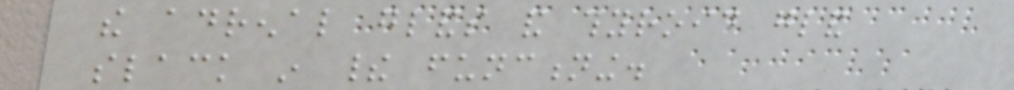the adrenal glands and thyroid gland
slack in their functioning.
